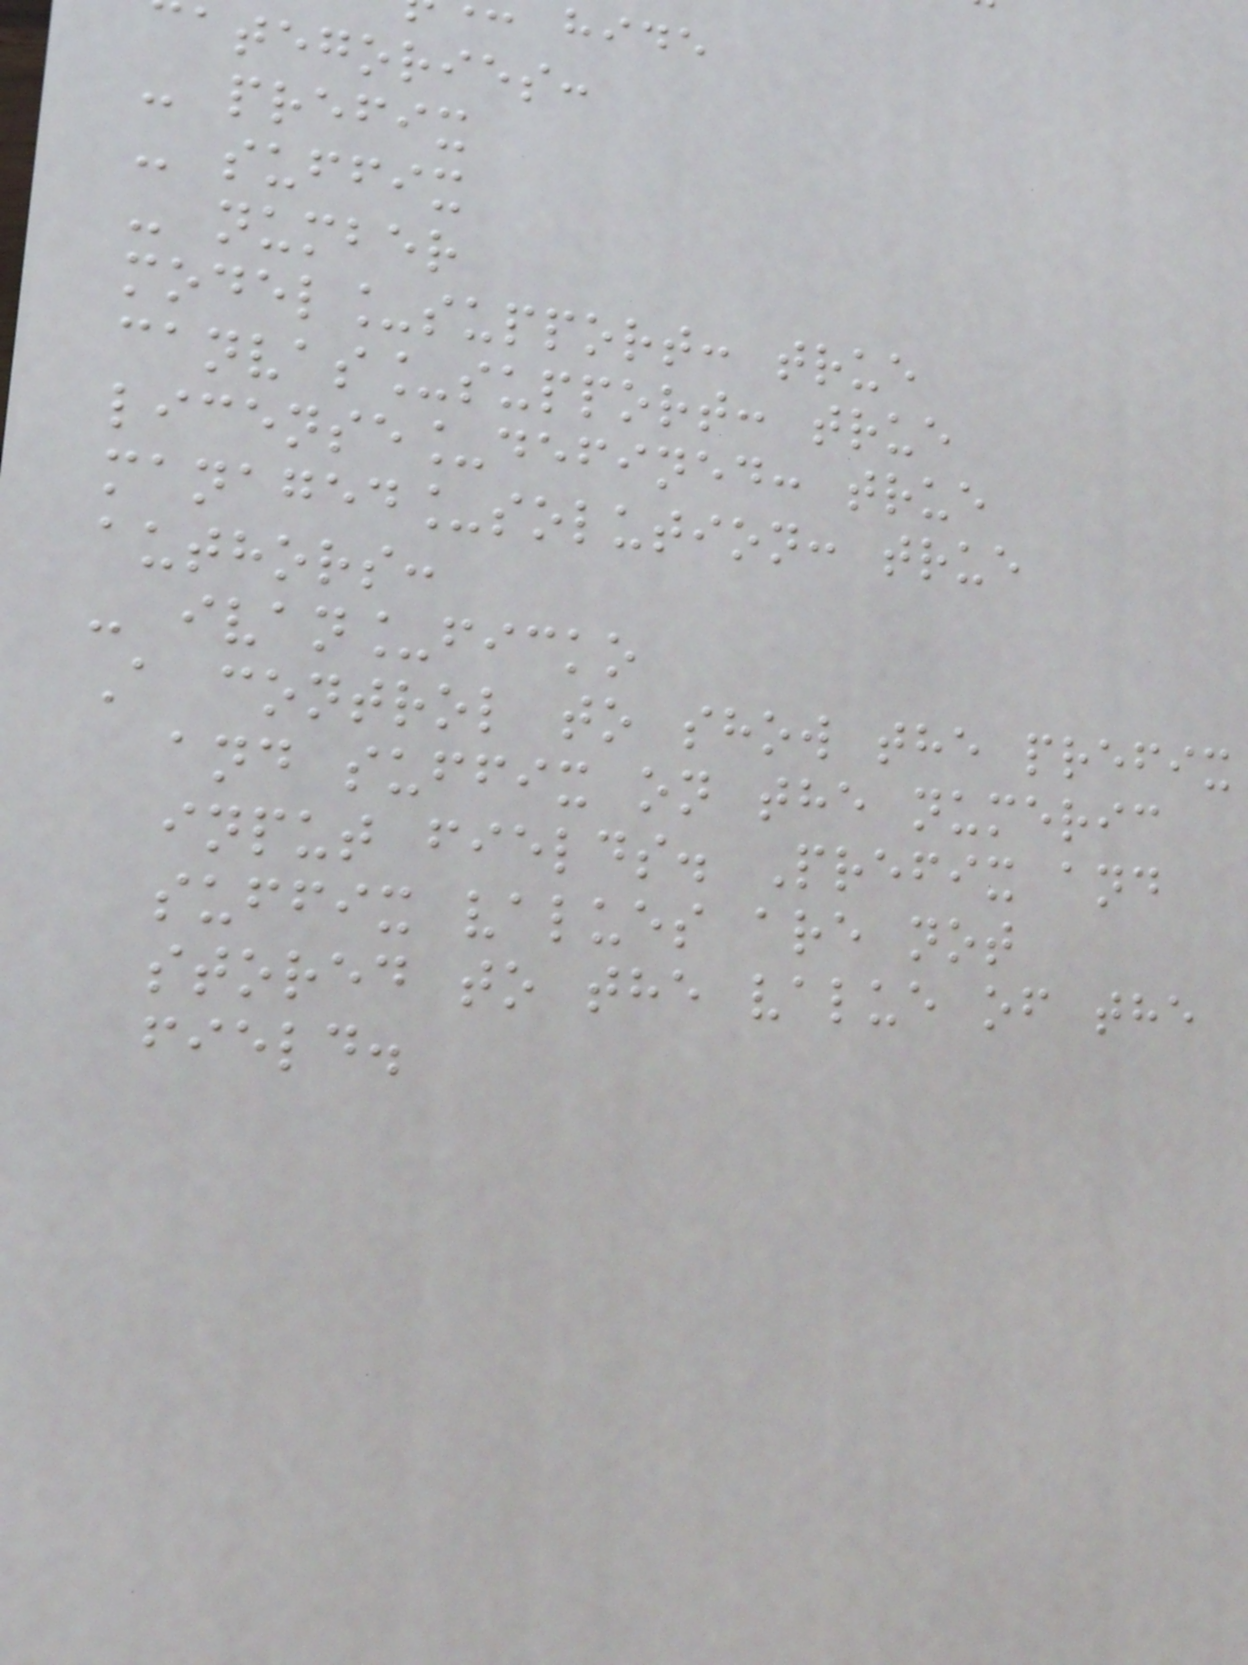hide
ategories:
- prefix
- suffix
- number
model_support: true
canvas_support: true
license_defined: true
managed_solution: true
authors:
- ivan_ficko
A control to show the prefix
and suffix on the numeric
input fields. Prefix and
suffix values are not
stored to the value of the
field.
